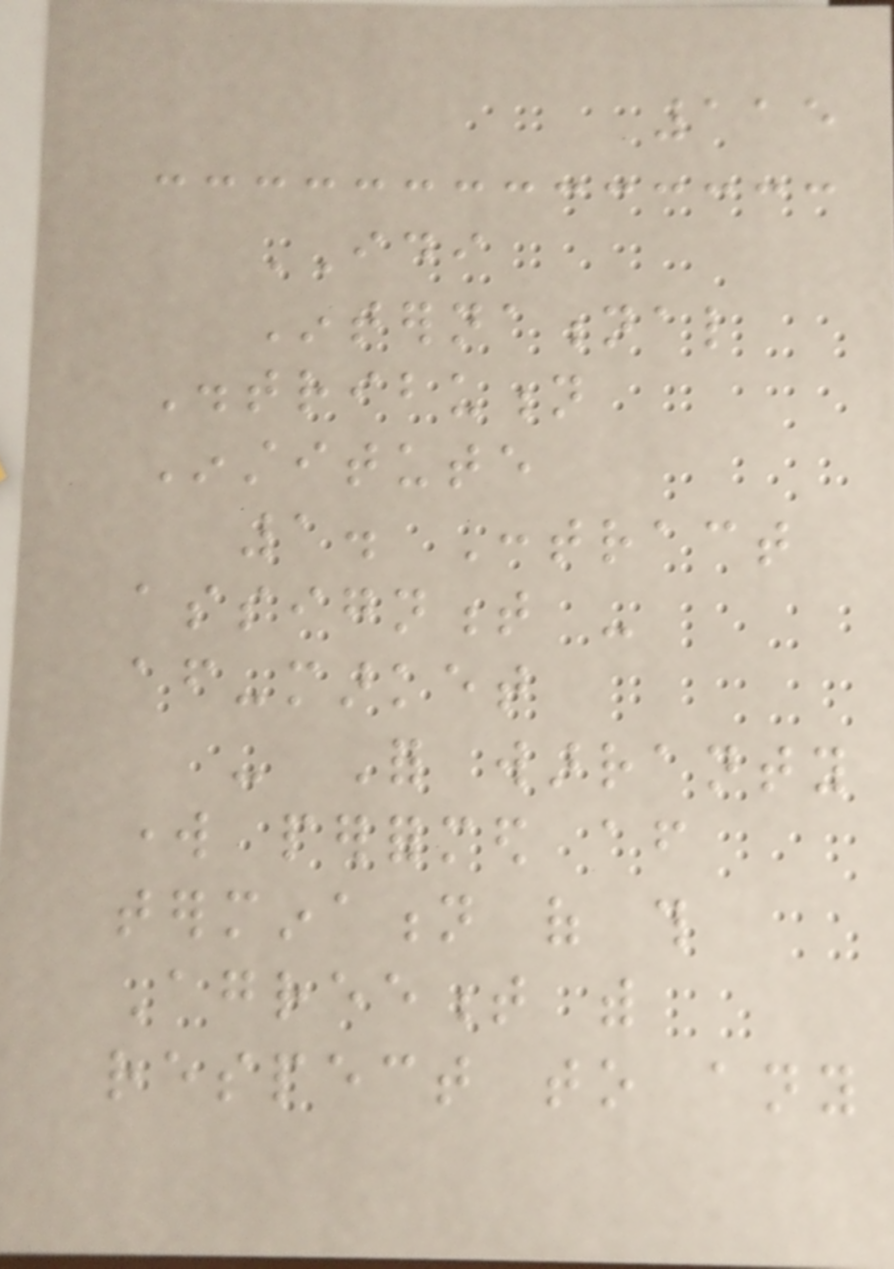115
IDI
International
Distribution
Institute
1. Contract
assignment -
after-market
- For warranty
work performed after
termination of this
Agreement with
respect to any
